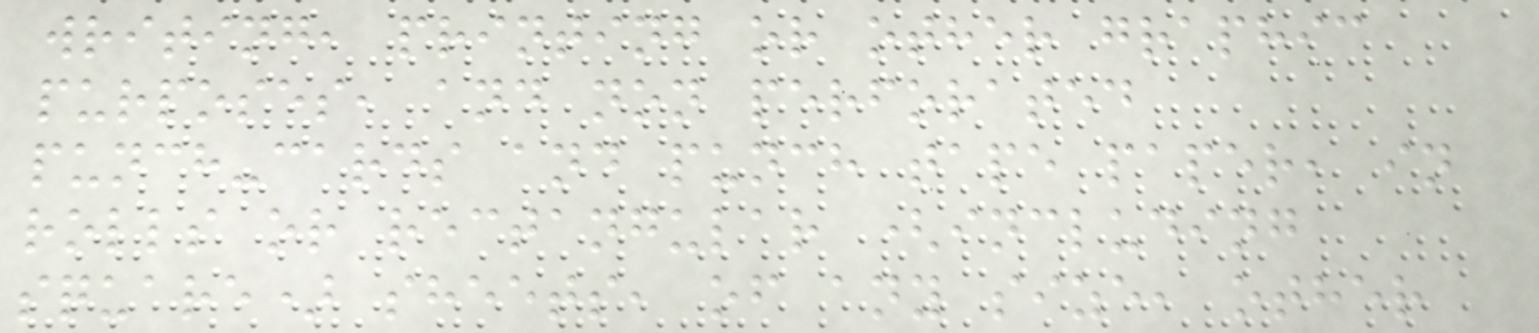writing, printing or other graphic
purposes, and non perforated
punch-cards and punch tape paper, in
rolls or rectangular (including
square) sheets, of any size, other
